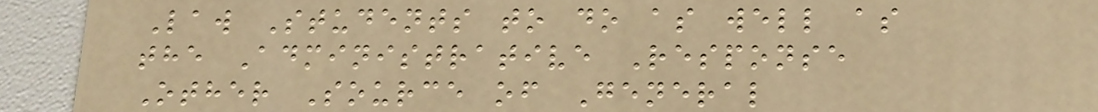Law Students to do as well as
the Administrative Response
Other Source of General
